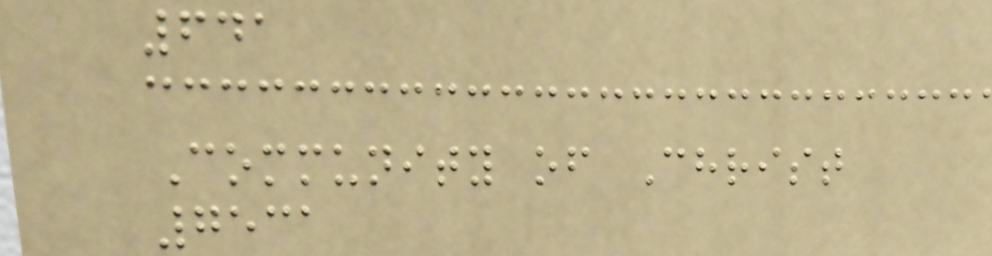641
Community of Christ
7531
